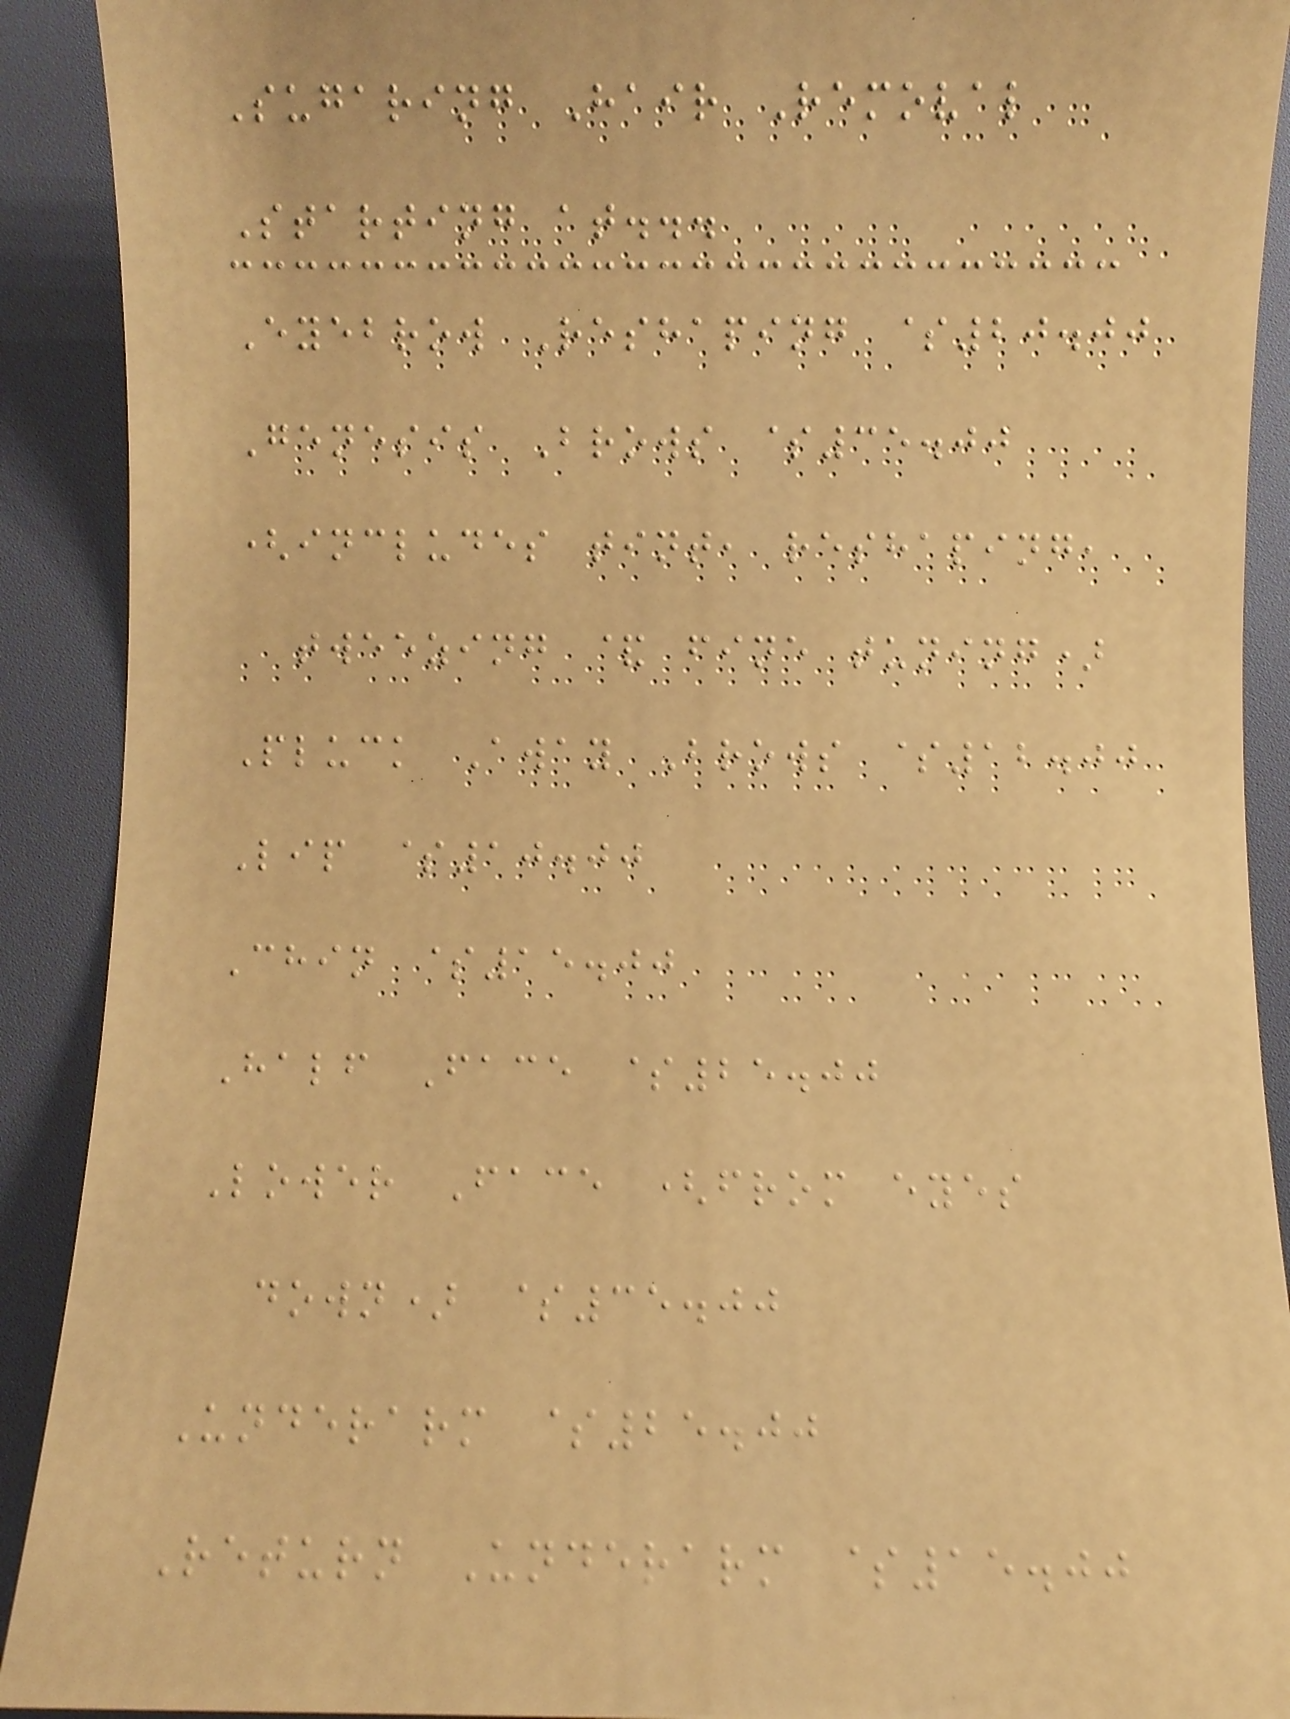Sugaring Hair Removal
Starting at...
Eyebrow Reshaping $20.00
Genesis Brows $35.00
(includes tint, reshaping,
tweezing & fine tuning)
Pluck Away Brows $12.00
Lip $10.00
Chin $15.00
Half Face $25.00
Lower Face (from eyes
down) $35.00
Underarm $25.00
Return Underarm $15.00
